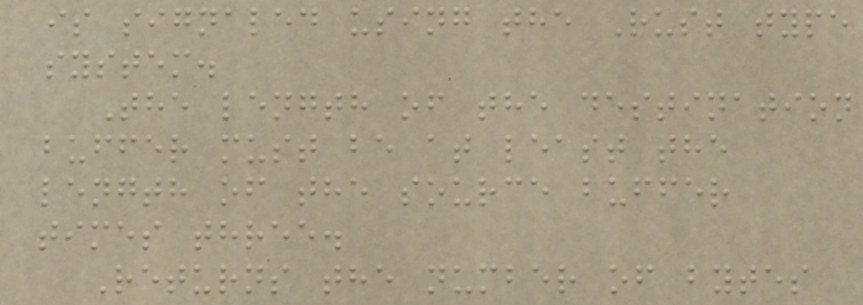is signaled using the Rust type
system.
The length of the destination
buffer must be at least the
length of the source buffer
times three.
Returns the number of bytes
